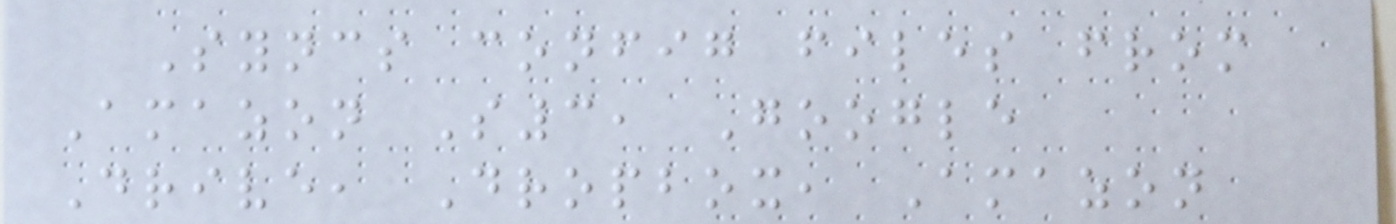Syncs config files from
Amazon S3, Google
Drive, Dropbox, Amazon
